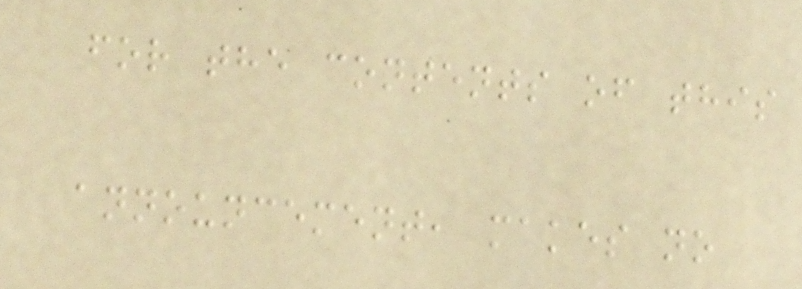for the contents of this
announcement, makes no
